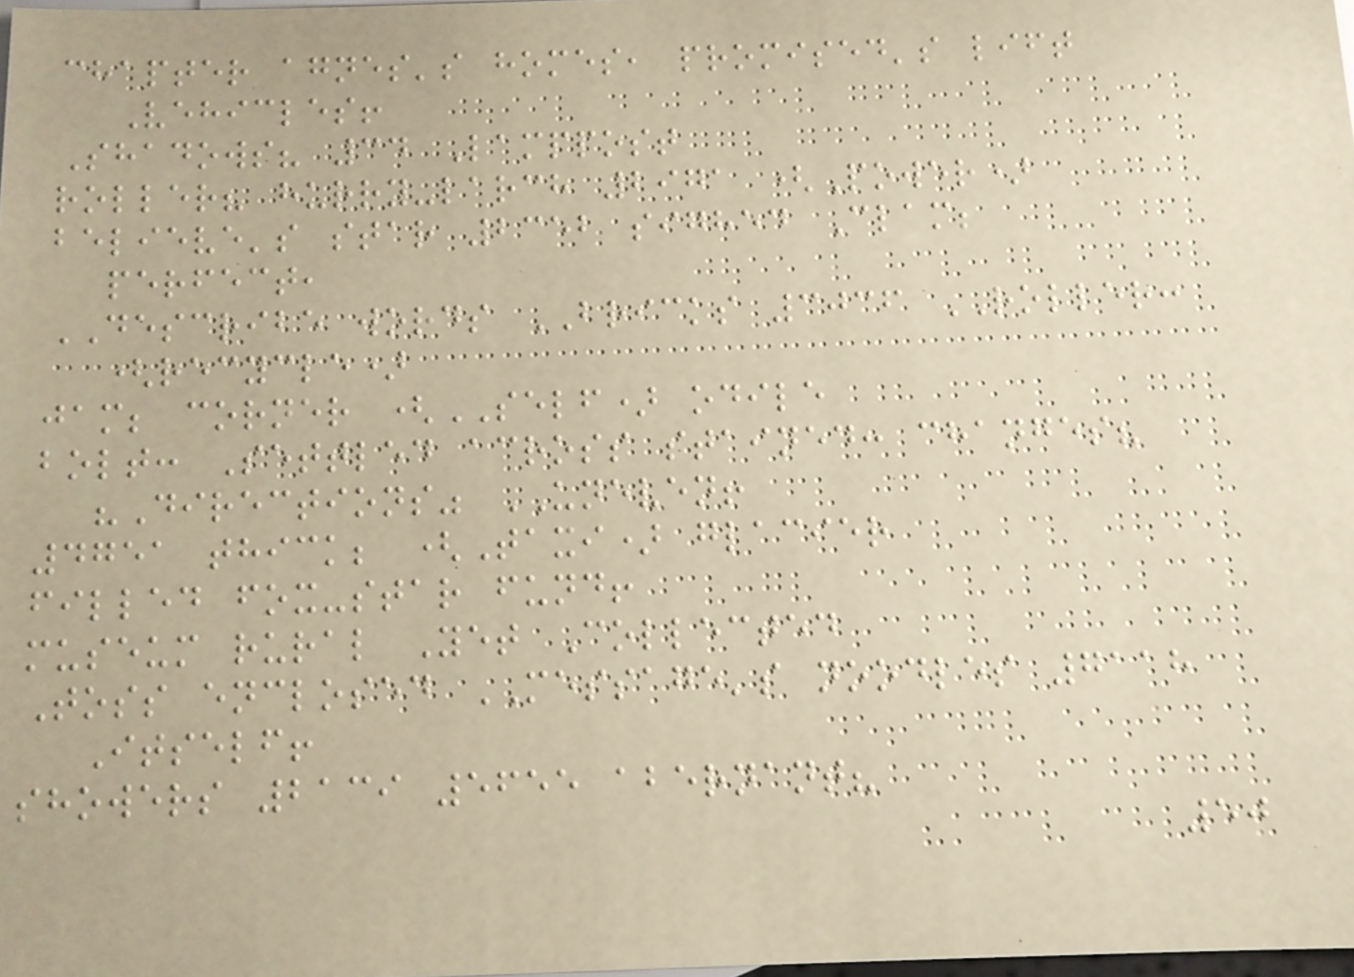chapter agnes's homes, promised's lift
Vehicles!
Shadows? 34 Lamppost
roller? hurry-larch 2971 (Power)
believe's star 2352 sighed Clam;
perfect,
DESCRIBE words BRICKS 3036 ROLLER:
(recycle)
jam; corner (SELF) odile
bolt: Settled across stained: changes?
"Directions" UNEVEN!
4751 thick; (Taxi) glacier
filled fox-star fund!
museum rural Yet Collected
Toss enclosed MESSAGE's noodles 7118
Itself!
showers 2139 5655 abernant?
50
